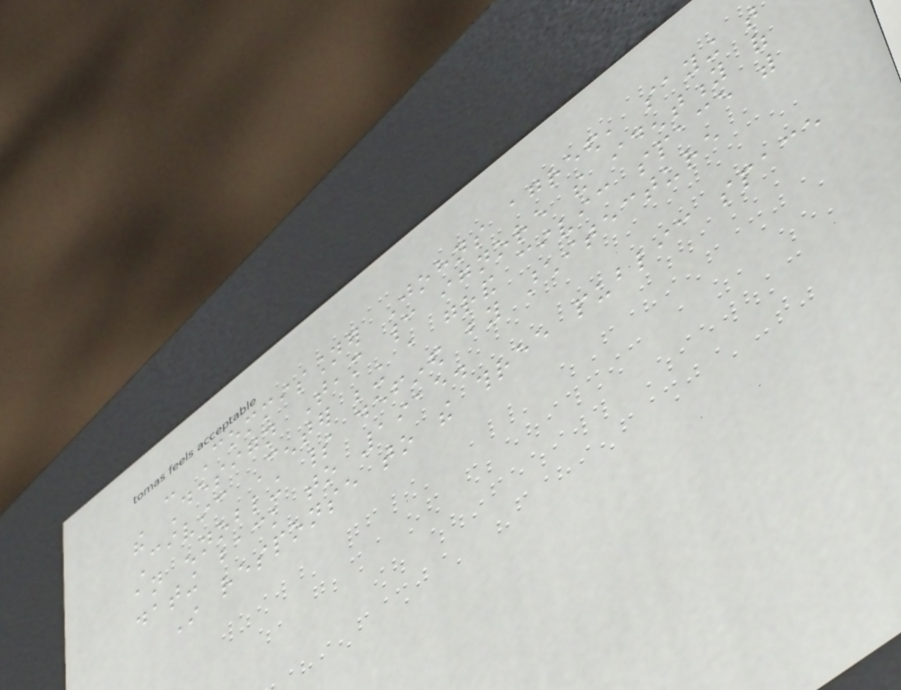- Commissioner Johns agreed, saying that
the Design Team cannot ignore the identity of
Civic Center being a grand civic space with
an ennobling spirit defined by architecture
dating back to 1915.
In response to the three public space
